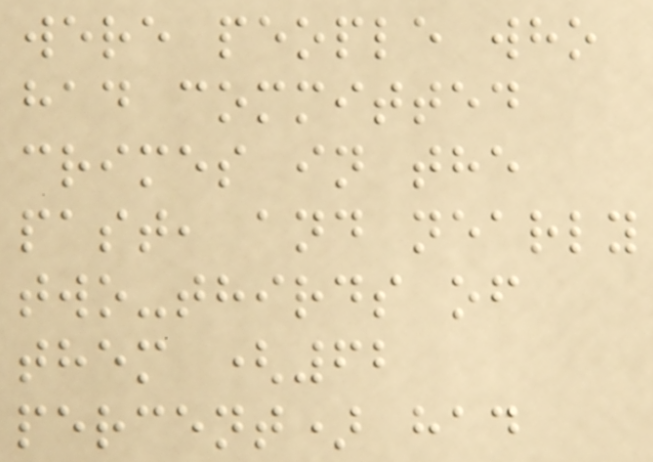were people who
had committed
crimes in the
past, and nearly
two-thirds of
them (62
percent) had
